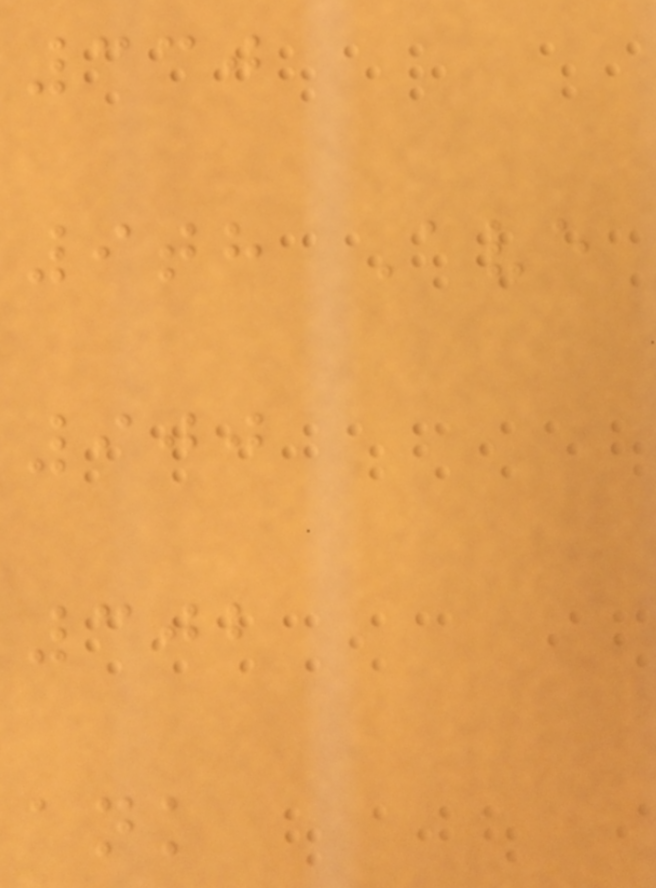330
9th Ave
900
302
ank
